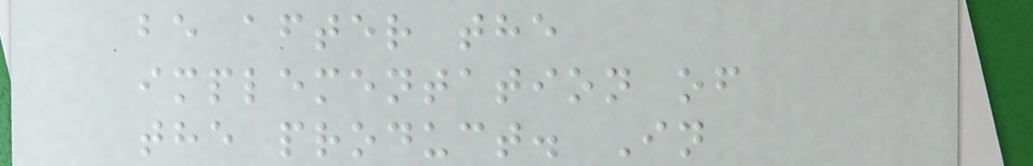be after the
implementation of
the product. In
